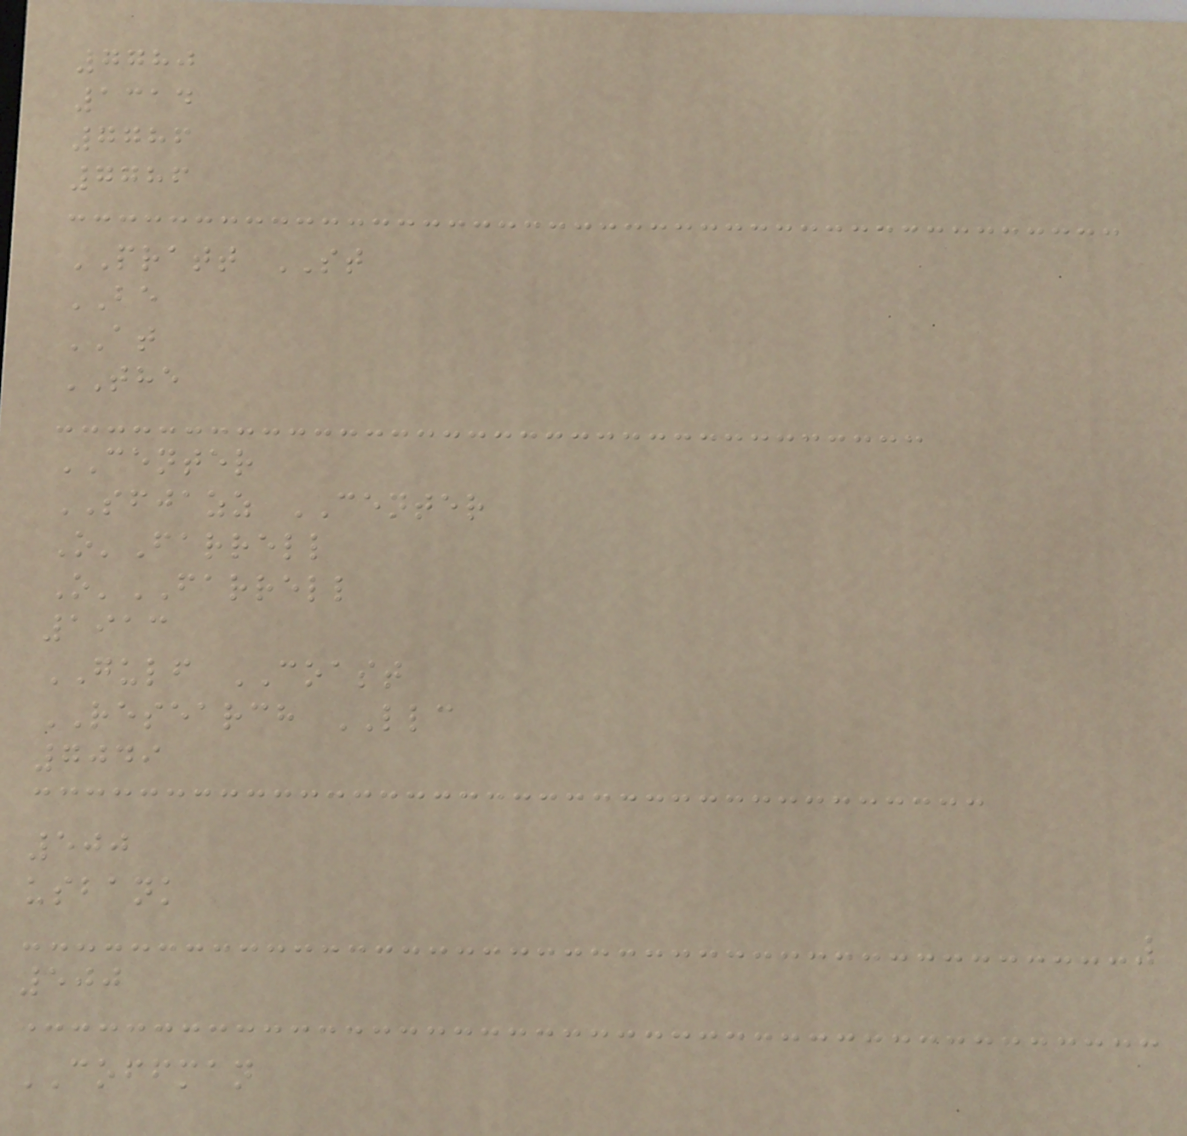7780
1314
7786
7786
PRATT ST
BE
AT
THE
CENTER
SFJAZZ CENTER
O'Farrell
O'FARRELL
1913
GULF COAST
RESEARCH LLC
7049
500
usbank
500
COFFMAN
